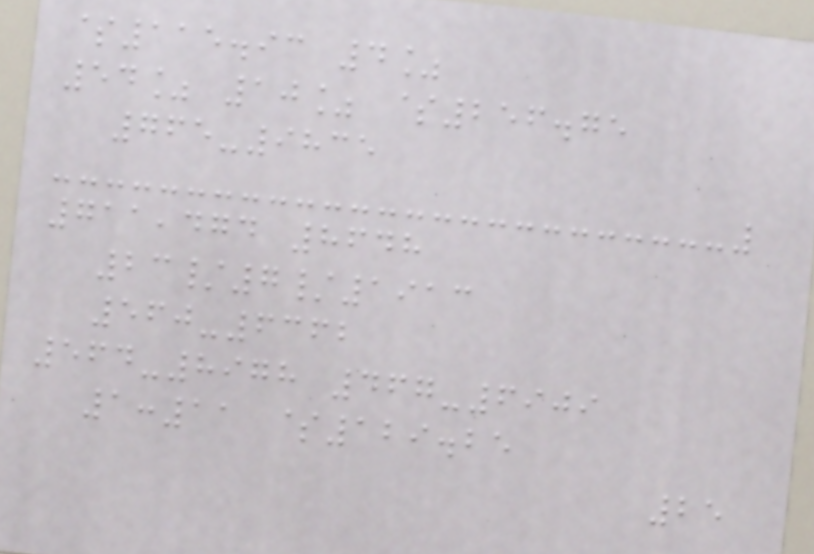$115.93 4%
54% 10% $256.75
765-9835
711,474 8648
23/7/1913
560-6362
564-8978 467-6909
1:11 $129.25
25
